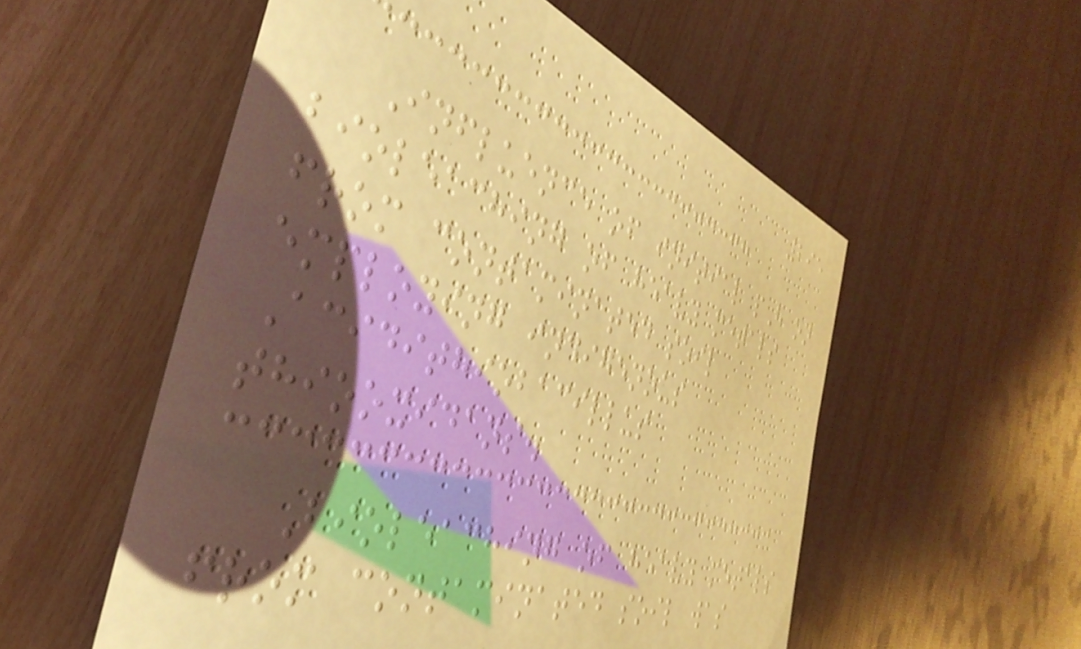295
Influence of initial pH on
bioleaching of heavy metals
from contaminated soil
employing indigenous
Acidithiobacillus
thiooxidans.
Bioleaching of heavy metals
from contaminated soil was
